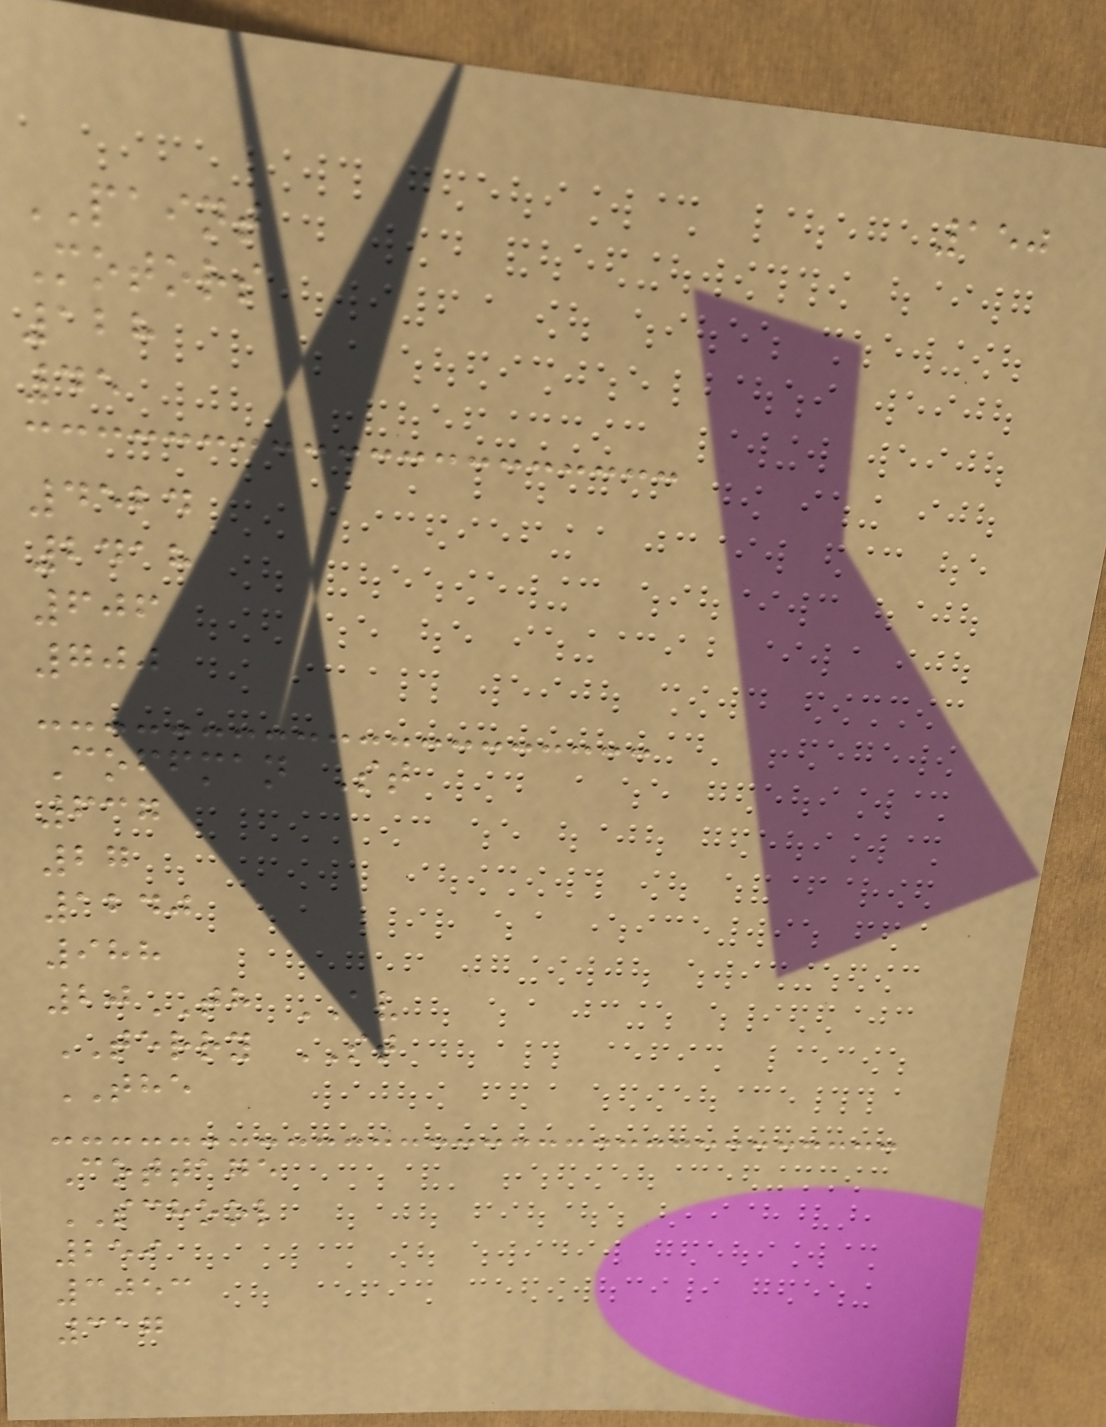150
PAINT
Motors
128
45
4524
2418
606
700
Coffman St
637
27
1240
988
20TH AV
TERRY ST
THE
Cottage
SCHOOL
259
3053
317
